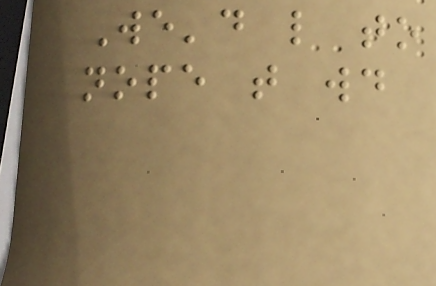We'd like to
nope that would
